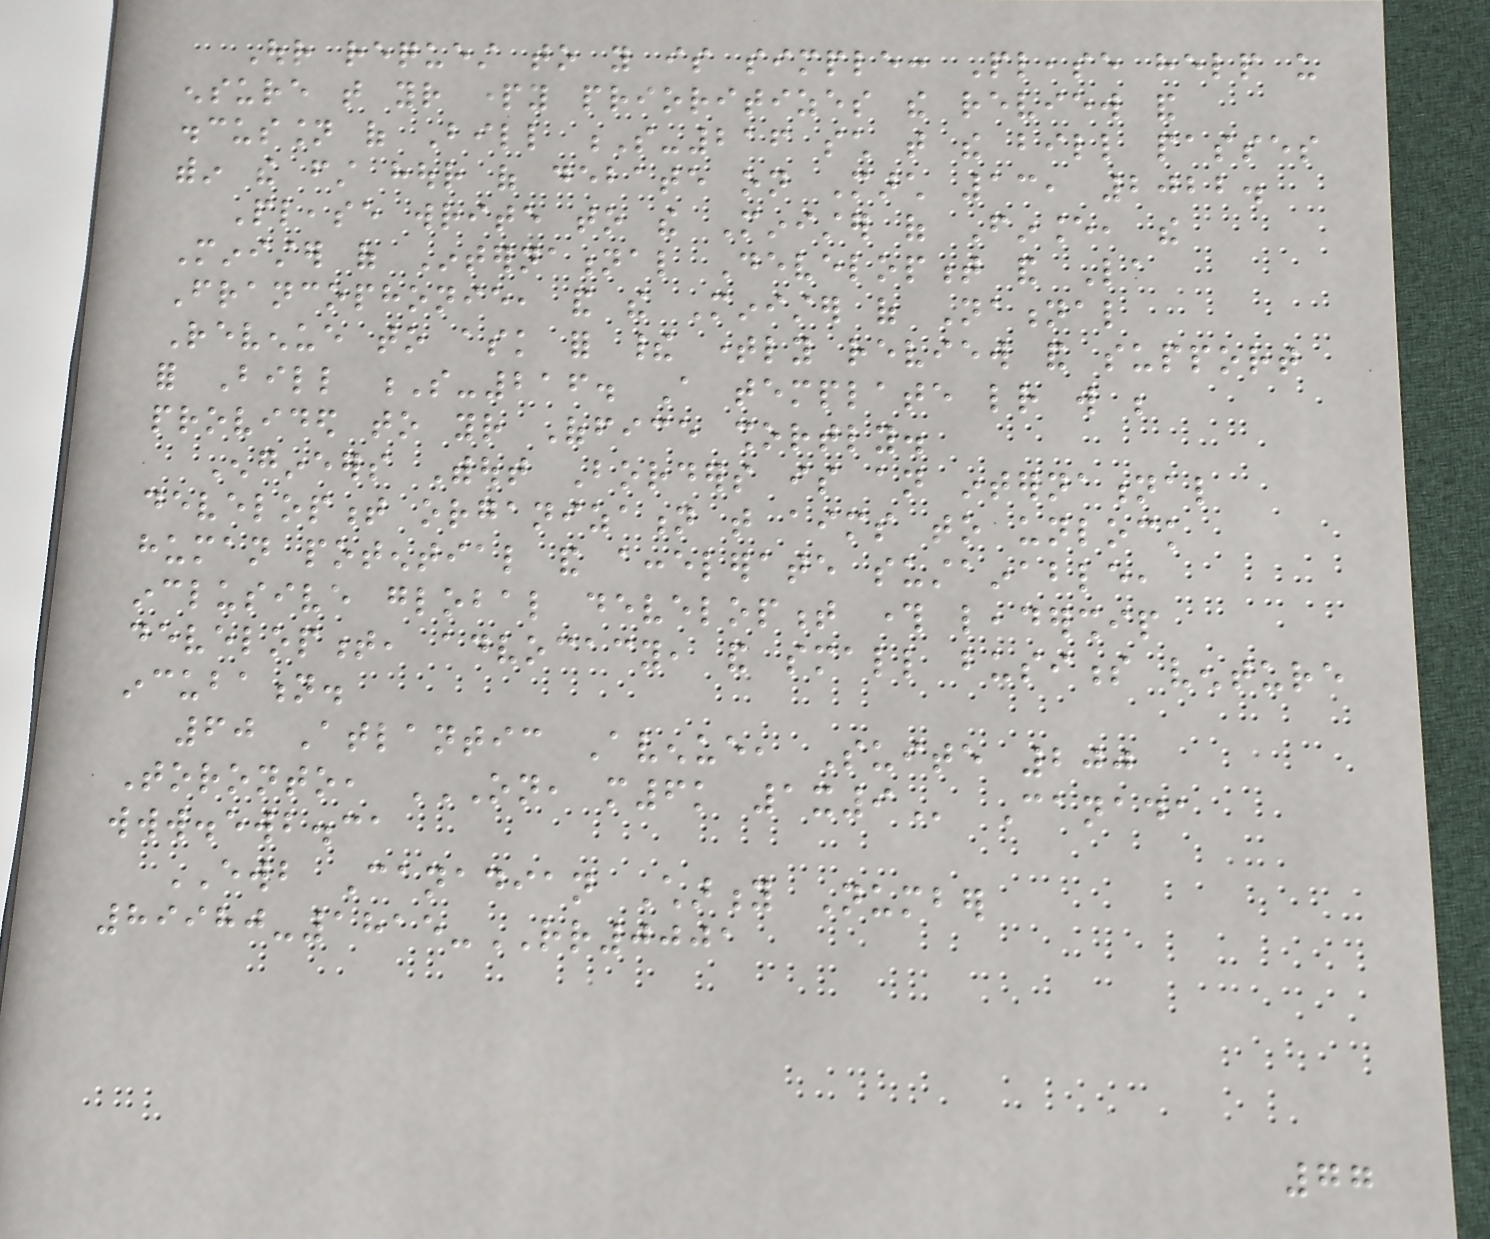Our request to you is simple: Please help us
ensure that your party prioritizes the review and
discussion of Bill S-216 such that the bill passes
within the first hour of debate on March 13, 2022.
Please write to the Minister of Finance, the
Minister of International Development and La
Francophonie, and the Minister of National
Revenue to ask for their timely review and support
for Bill S-216. A template letter will be
provided to your Office shortly.
Engineers Without Borders is an international
development organization that aims to unlock
human potential and accelerate sustainable,
inclusive global development through leadership
development, advocacy, and small business venture
incubation.
60 Atlantic Avenue, Suite 200
Toronto, ON, M6K 1X9 Canada
www.ewb.ca
EWB Canadian Charity Number
89980-1815-RR0001
77
